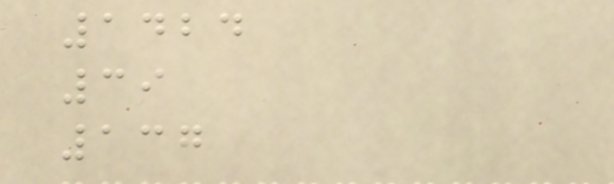1424
39
137
